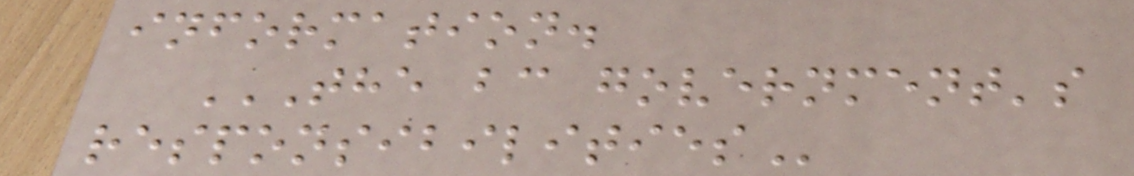information.
THE BC GOVERNMENT'S
RESPONSIBILITIES
